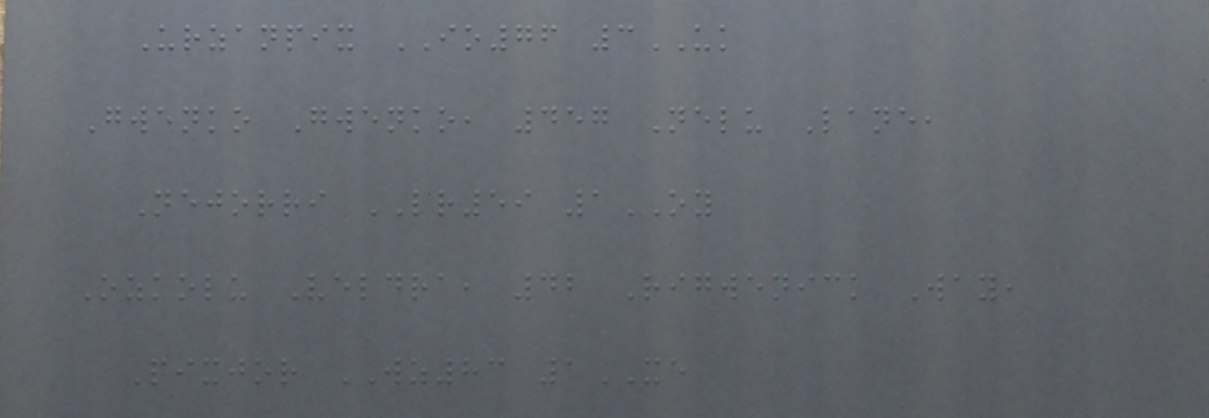Urzanpix IO76 3UK
Gwenko Gwenko, 457 Nelu Lane,
Nejorri LR59 1OY
Ozkolu Veldra, 42 Rigwenick Way,
Pixjor WZ83 1XE
